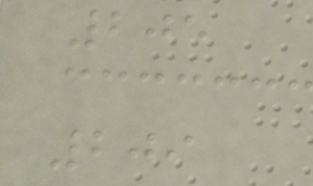205
209
